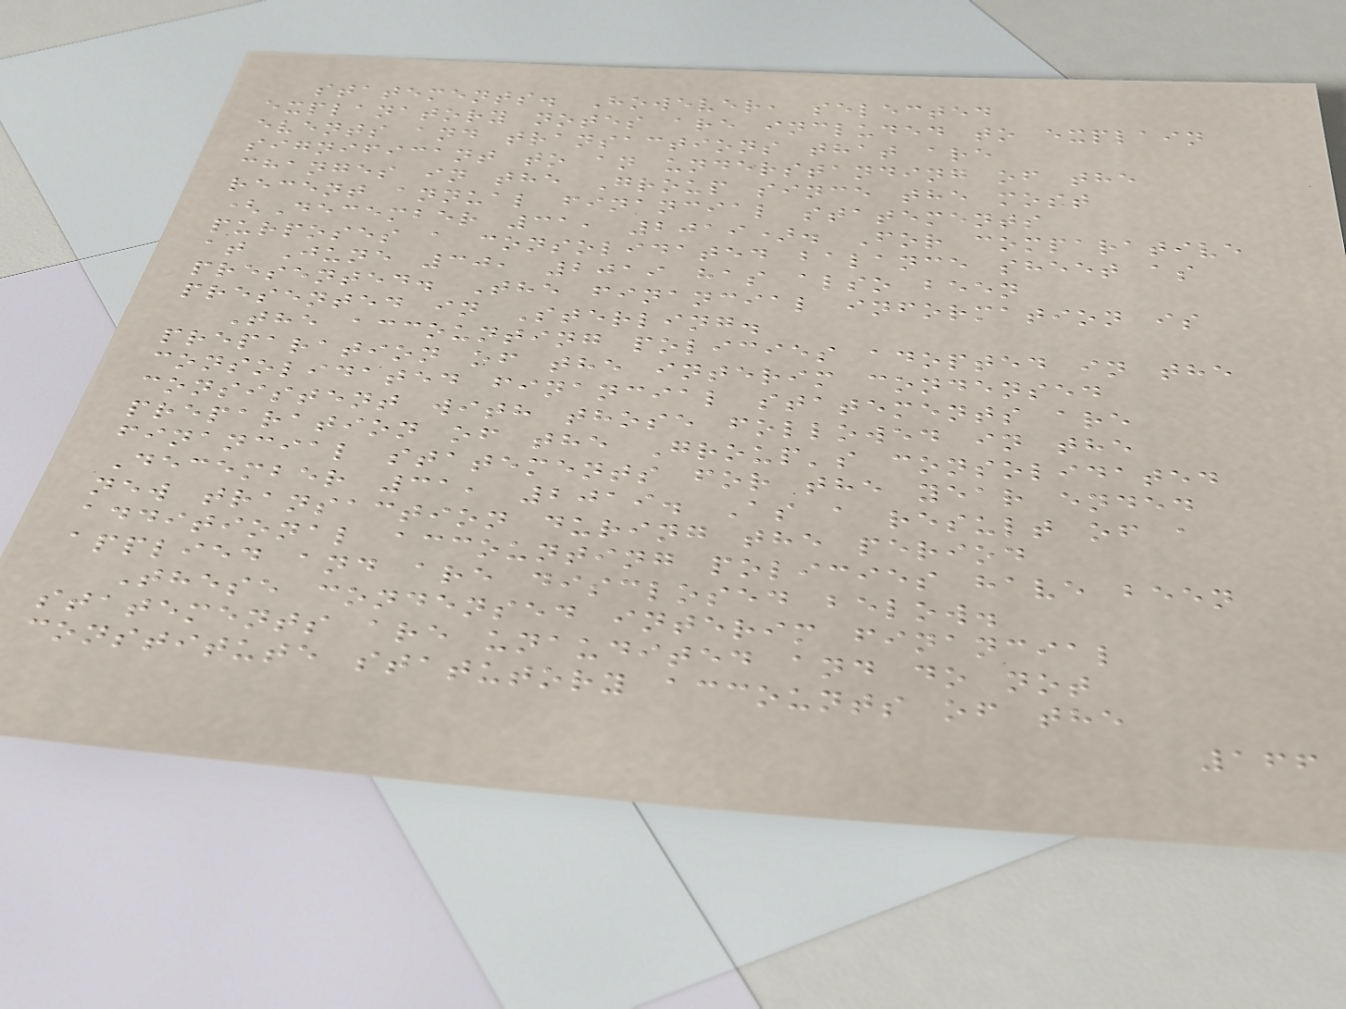statements. However, selected
explanatory notes are included to explain
events and transactions that are
significant to an understanding of the
changes in the Group since the most
recent annual financial statements
(December 31, 2019). For comparative
purposes a consolidated balance sheet as
at June 30, 2019 has also been
presented. The financial information is
presented in Sterling.
The accounting policies adopted in the
preparation of the interim condensed
consolidated financial statements are
consistent with those followed in the
preparation of the Group's consolidated
financial statements for the year ended
December 31, 2019. As a result of a
new transaction during the period
additional accounting policies have been
applied and are disclosed below.
These condensed interim financial
statements are unaudited and do not
constitute statutory accounts of the
166
